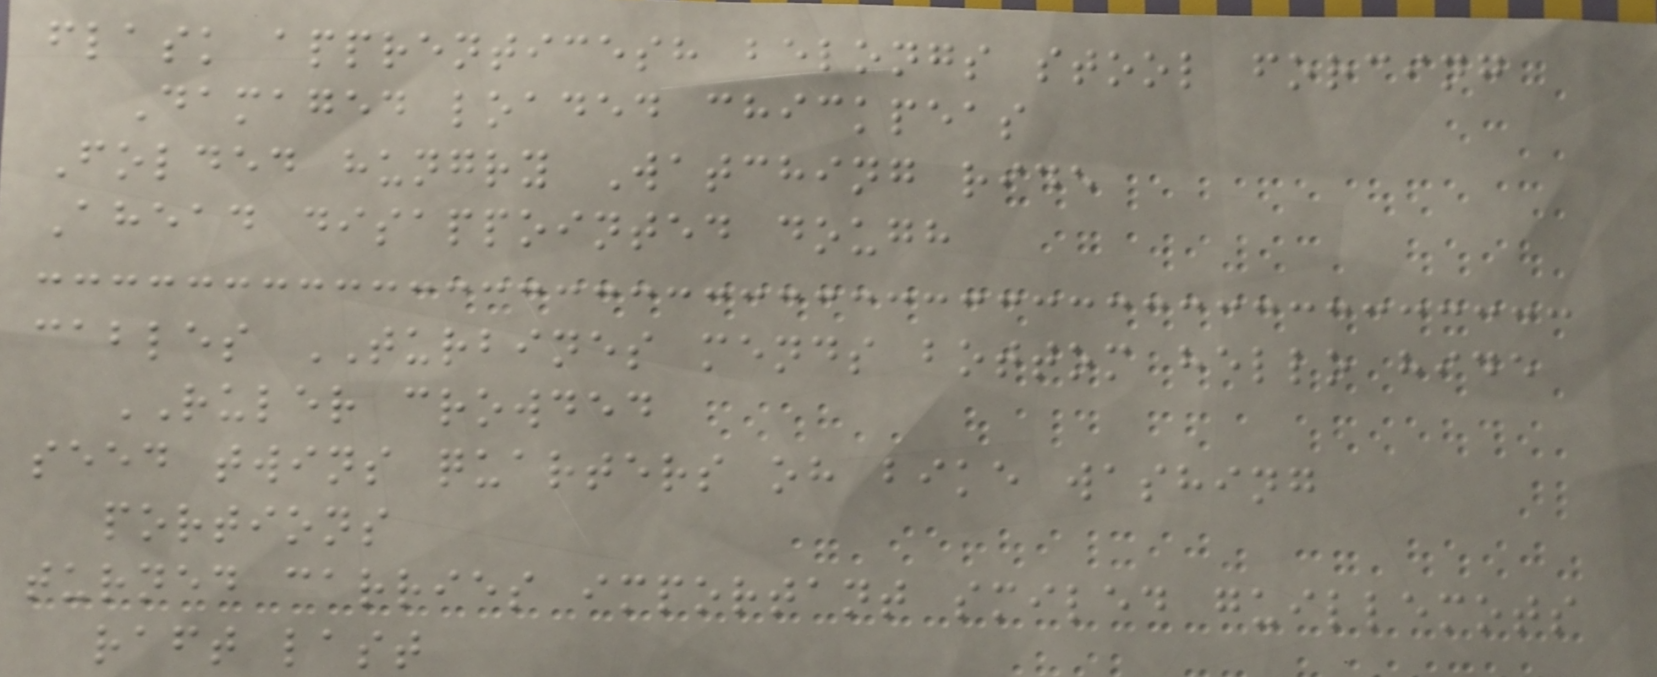flask apprenticesh belongs stool forcing
Damaged loaded chickpeas
Folded hungry Watching ride
Ahead disappointed dough
cables TURBINES mends bottom hello hide
RULER crowded
seed twins quarters oh bike washing
portions
turned carries important smiled guillemots
raft last
